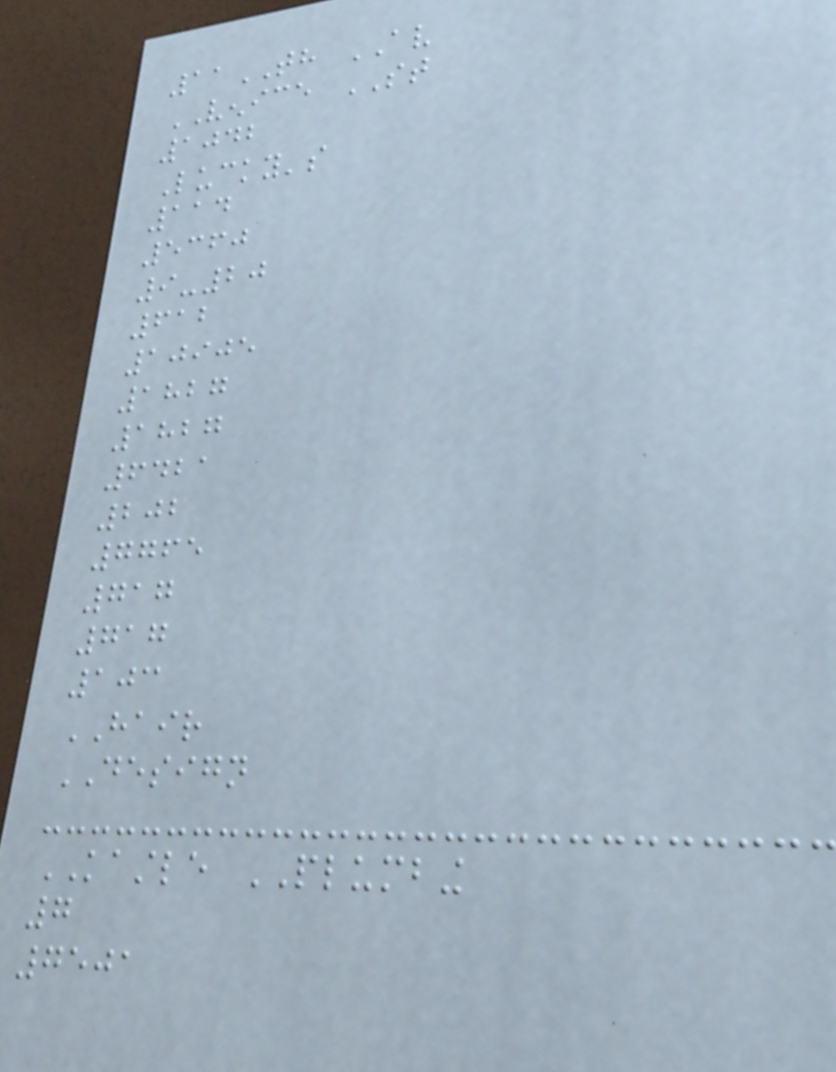11TH AV
VENICE ST
1042
Lucky's
114
5360
9-20
612
10905
1827
1827
6421
202
7765
717
717
103
HAIR
DESIGN
KASTLE PLUMBING
7
7501
